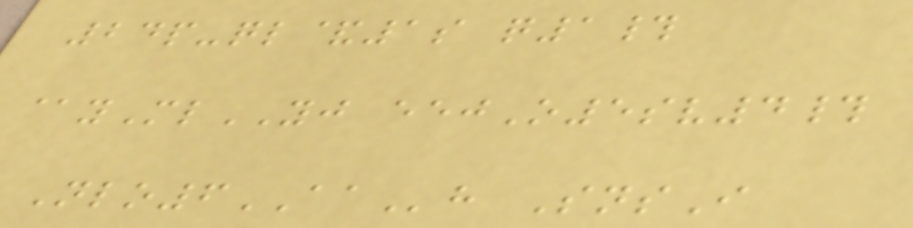24p-ql&1s q1#
@yMlYJ eejO5sv4#
Nlo6AAh SnsI
